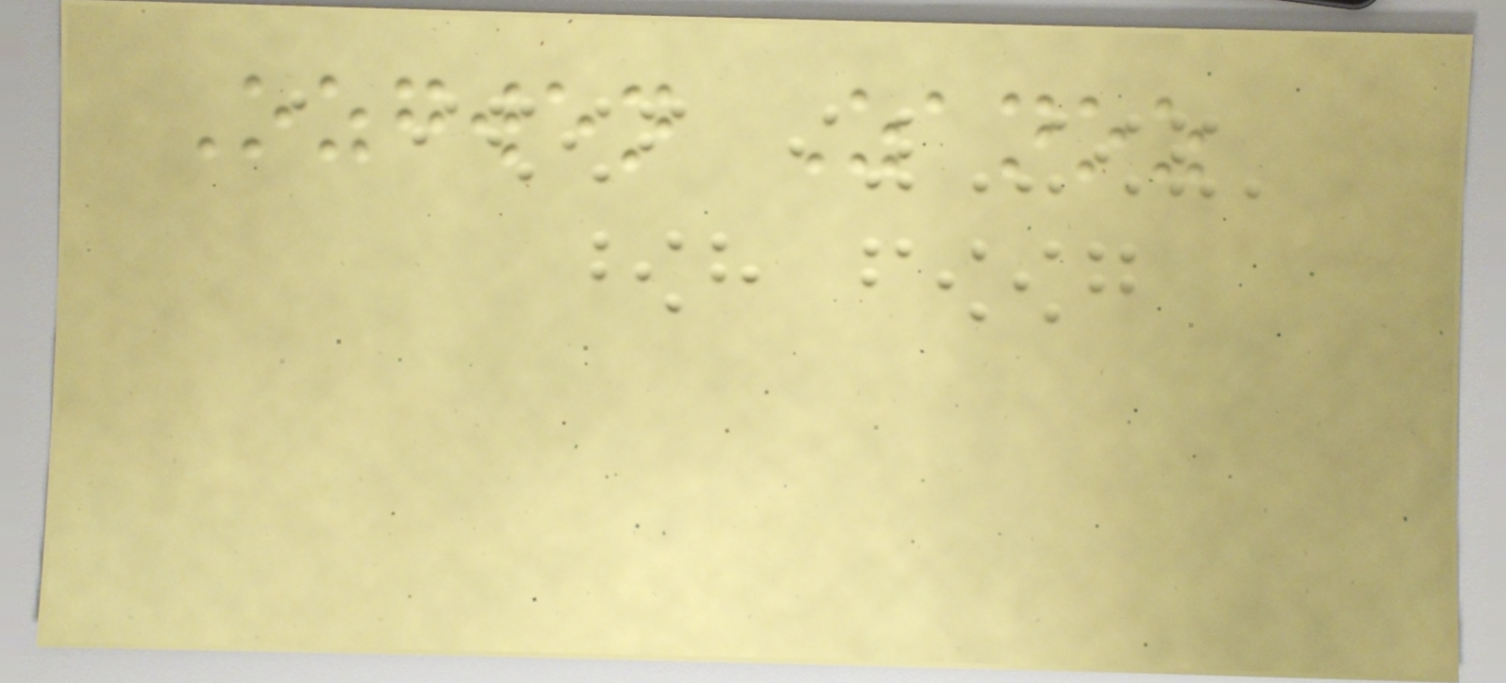Ozgwen Zanoz
